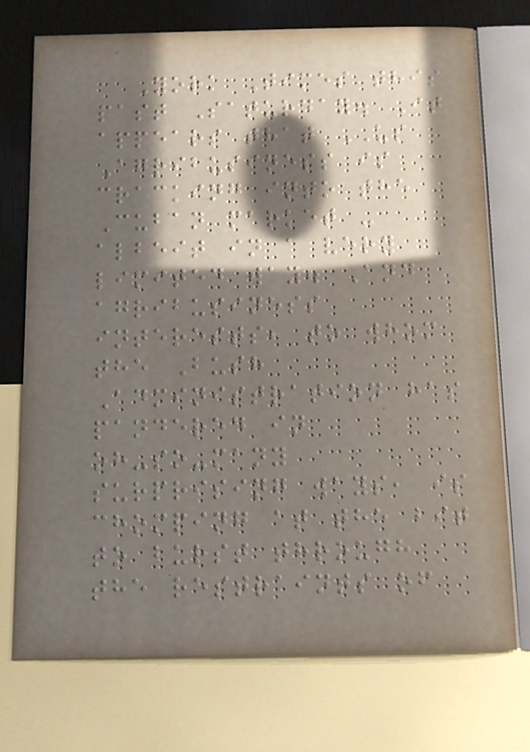York Times this
past Saturday. It
appears that US
Agribusiness is
cracking into the
Cuban market -
albeit in a very
limited way. And
agribusiness
interests, to whom
the Bush
Administration has
pandered in
oh-so-many
surprising ways, is
chomping at the bit
to burst through
the restraints of
